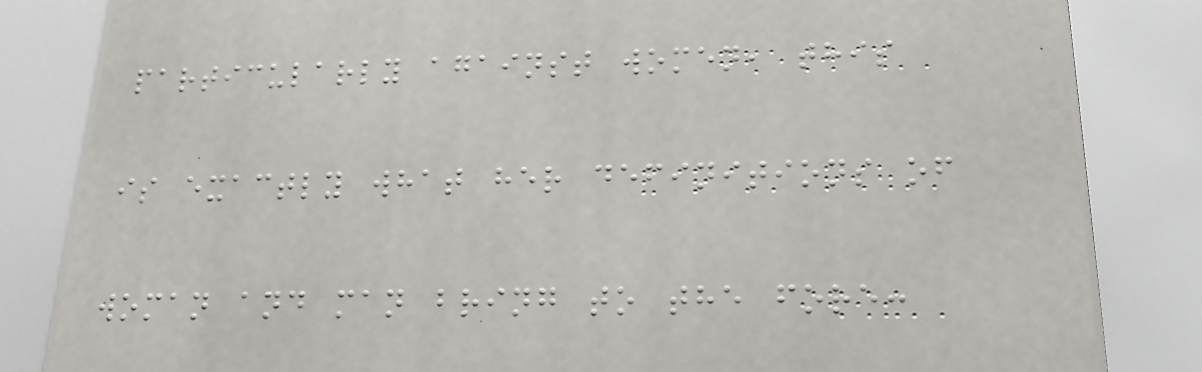particularly against women, this
is exactly what her definitions of
woman and man bring to the fore:
